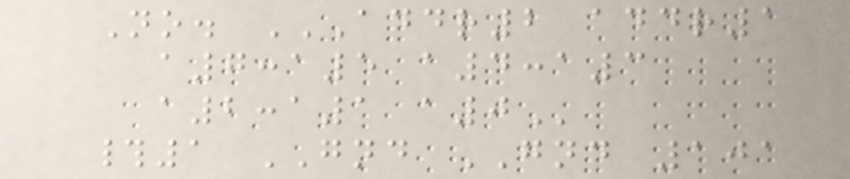No. ADDR2 ADDR1
A7:A5 A4:A3
A2:A1 A0
#1 GND GND 101
